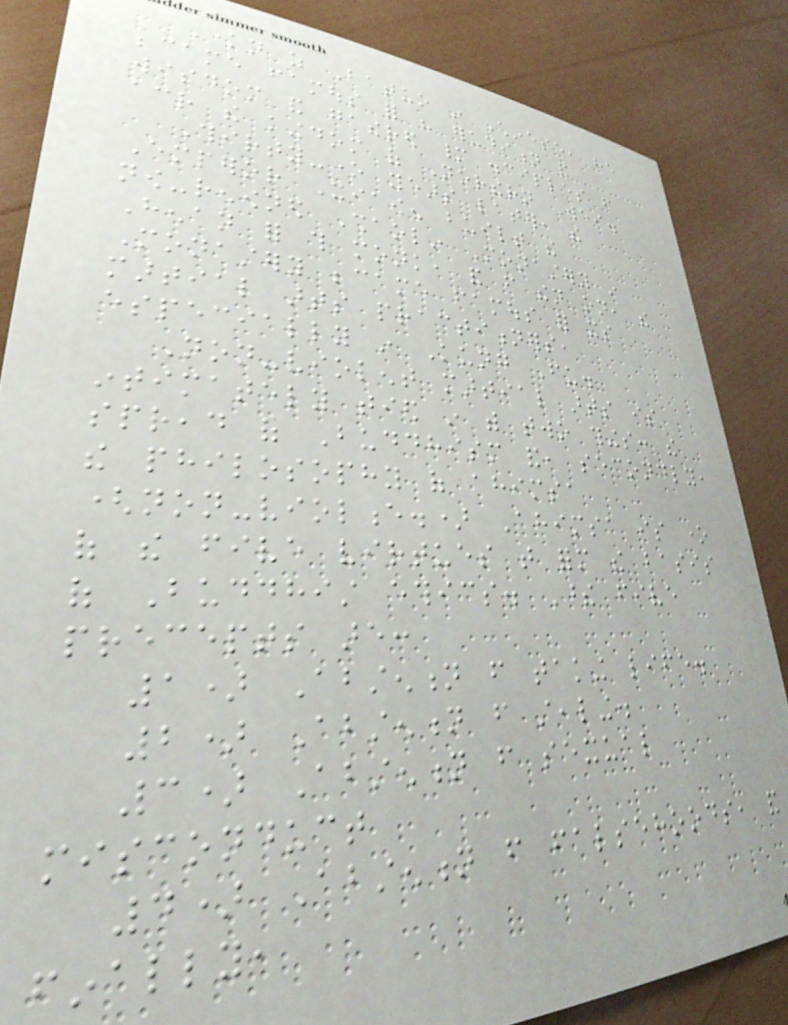Known as Batuo in Chinese, he
became famous for his erudition and
wisdom and gathered many disciples from
across the kingdom of Northern Wei.
Thirty-one years later, the
Emperor Xiaowen built the
now-renowned Shaolin Monastery in
Henan for this monk, and from then on, the
Monastery became famous for its
martial arts practitioners,
especially in Kung Fu.
Non-violent martial arts is
intimately tied in with two things: the
spread of Buddhism and, secondly,
the philosophy of ahimsa
(non-violence.) Ahimsa is one
of the five virtues that form the basis
of Buddhist ethics. These five
precepts are:
1) Abstention from taking life.
2) Abstention from stealing.
3) Abstention from sexual
misconduct
4) Abstention from falsehoods, and
finally,
